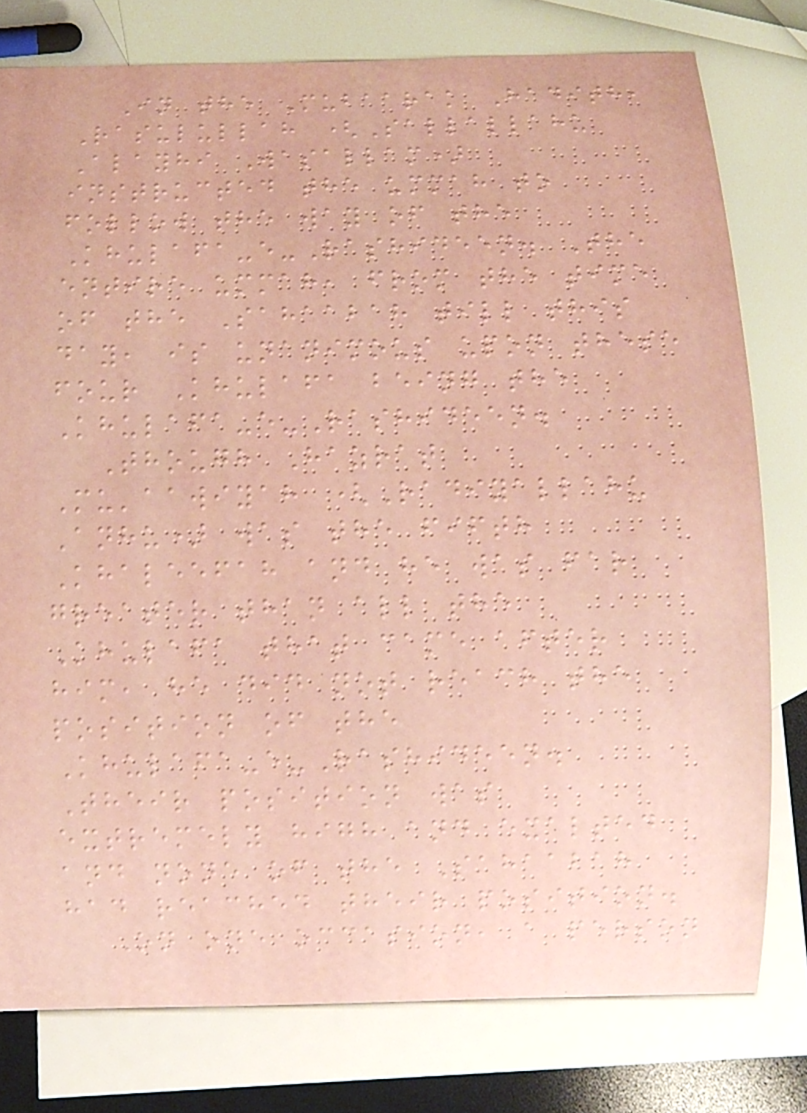In the Mubaarak Hadith,
Rasulullah (Sallallahu
Alayhi Wasallam)
instructed the ummah to
follow the way of the
Khulafa-e-Rashideen. The
entire ummah, from the time
of the Sahaabah till this
day, is unanimous upon these
four Khulafa being the
Khulafa-e-Rashideen.
Though Hazrat
Mu'aawiyah (Radiyallahu
Anhu) was the fifth
Khaleefah and he was far
greater than all the
Khulafa that came after
him, he did not reach the
position of the
Khulafa-e-Rashideen.
Their position was
extremely high and exalted
and none of the Sahaabah
had reached their position.
On one occasion, a person
